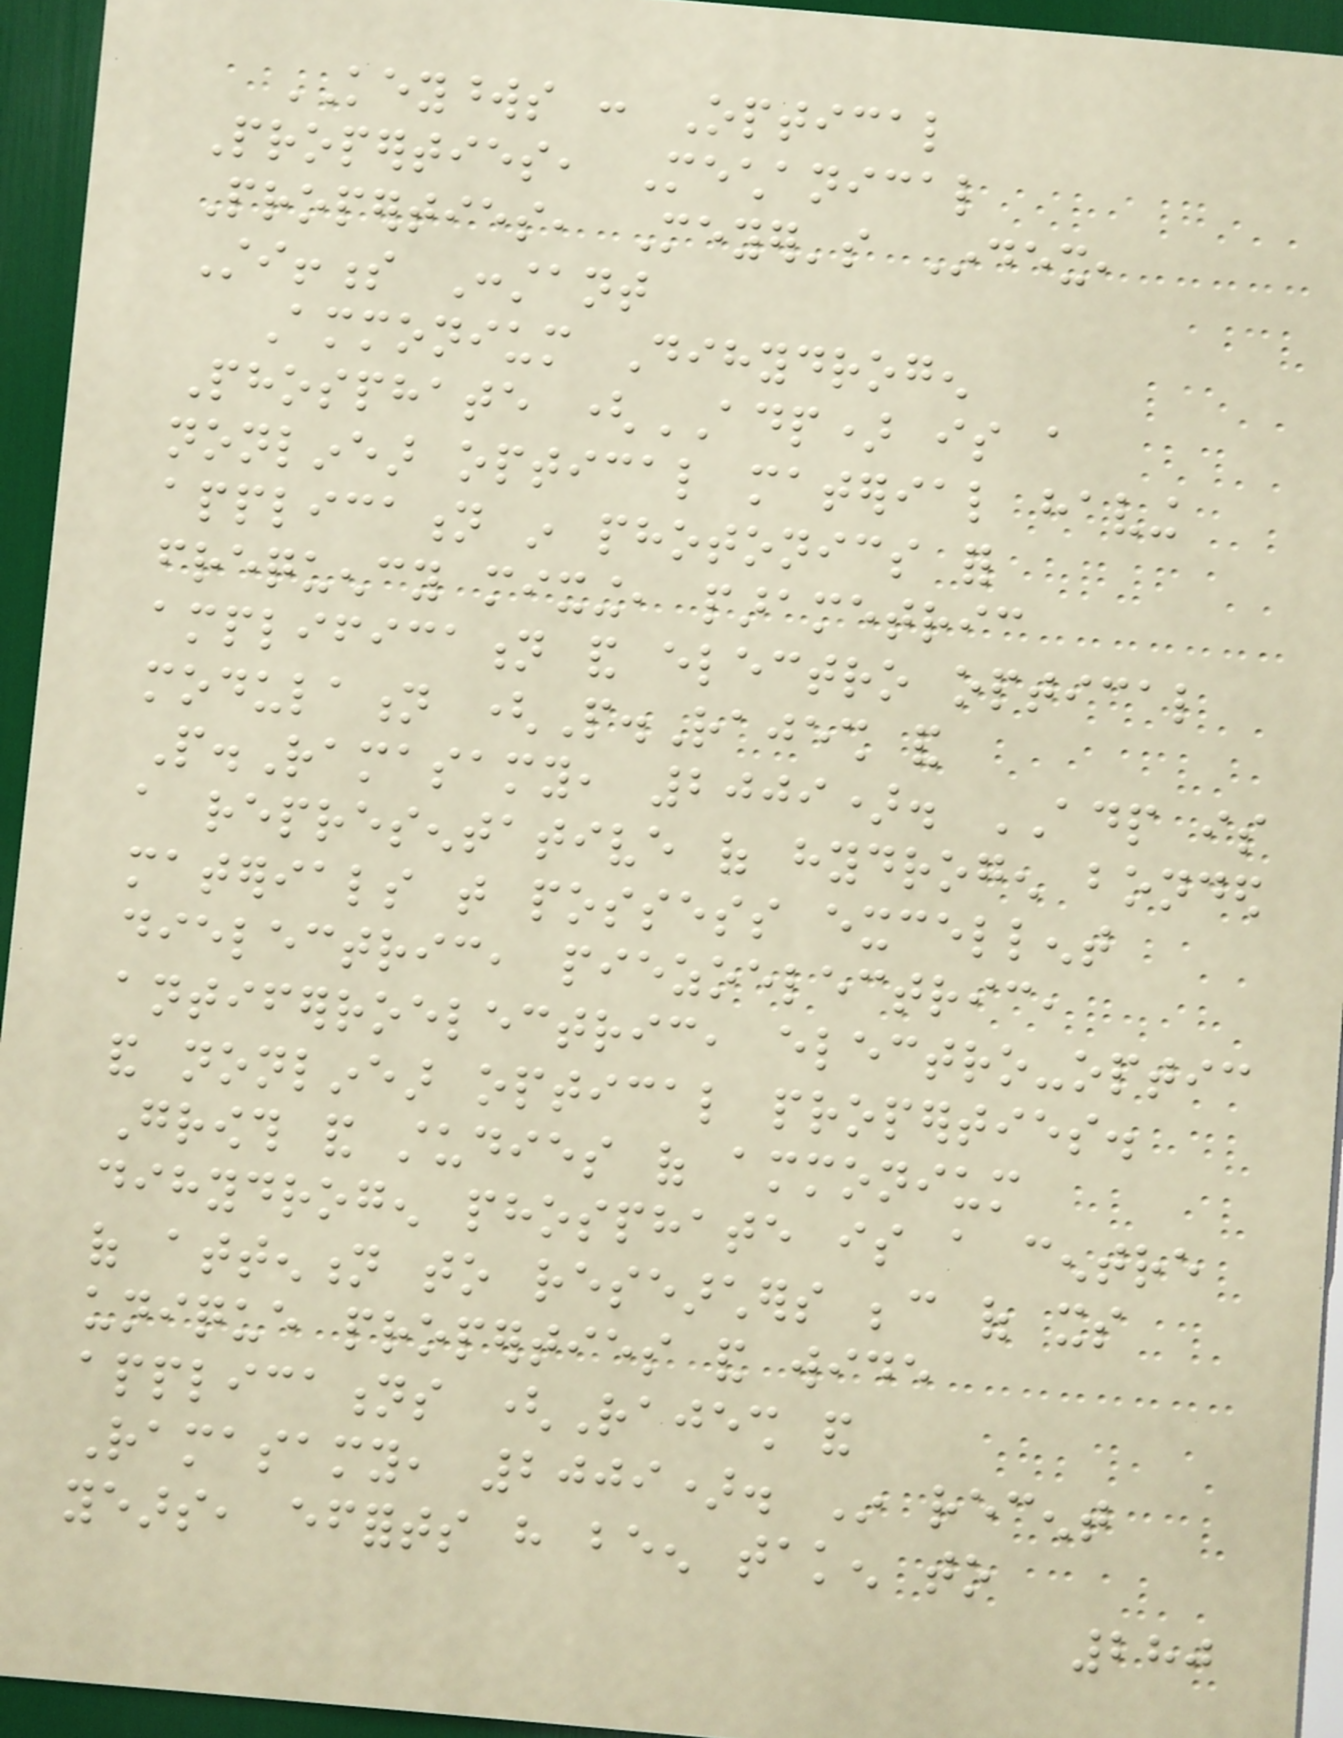KEYWORDS : Optical
Properties, Mechanical
Properties, Meyer's Index,
Stiffness Constant
Ammonium Dihydrogen
Phosphate (ADP) is a
nonlinear optical material having
application in photonics for
frequency mixing, parametric
amplification and electro optical
modulation (P.Rajesh and
P.Ramasamy, 2009). ADP is
a representative of hydrogen bonded
materials that possess excellent
dielectric, piezoelectric,
antiferroelectric, electro-optic
and nonlinear optical properties.
Growth and studies of ammonium
dihydrogen phosphate is a centre
of attention to researchers because of its
unique properties and wide
applications (Rajesh and
Ramasamy, 2009). In recent
years, efforts have been taken to
280
